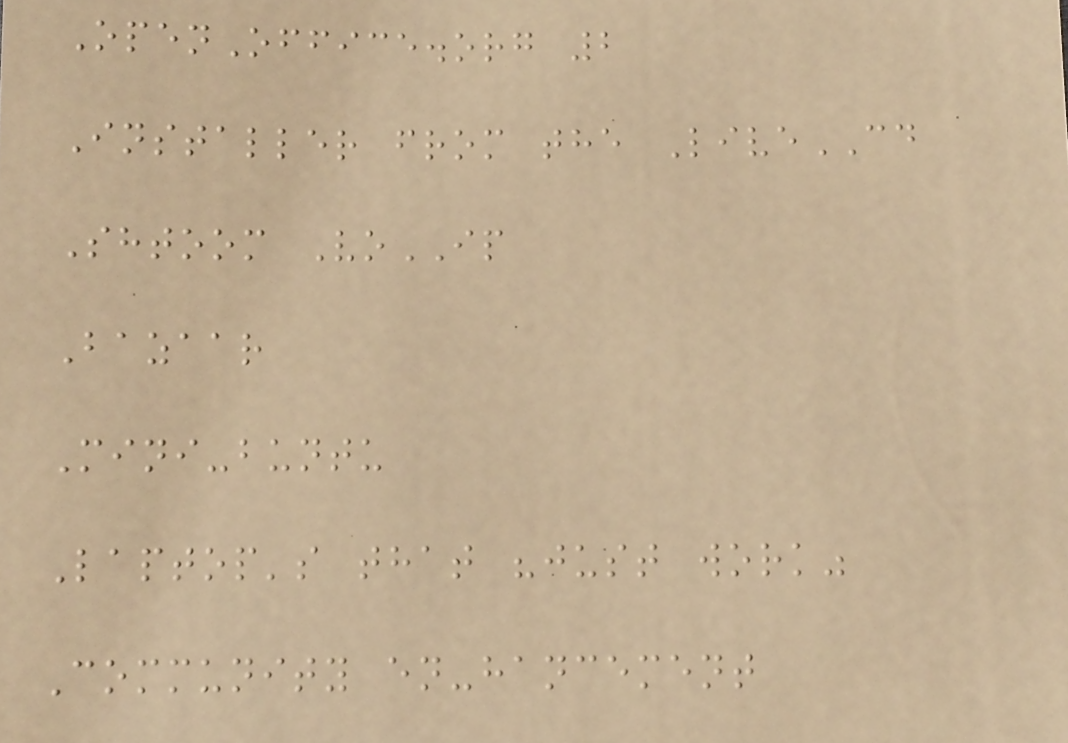OpenOffice.org 2
Installer from the LiveCD
Shtoom VoIP
Bazaar
Mini-buntu
Laptop's that "just work"
Community en-hancement
